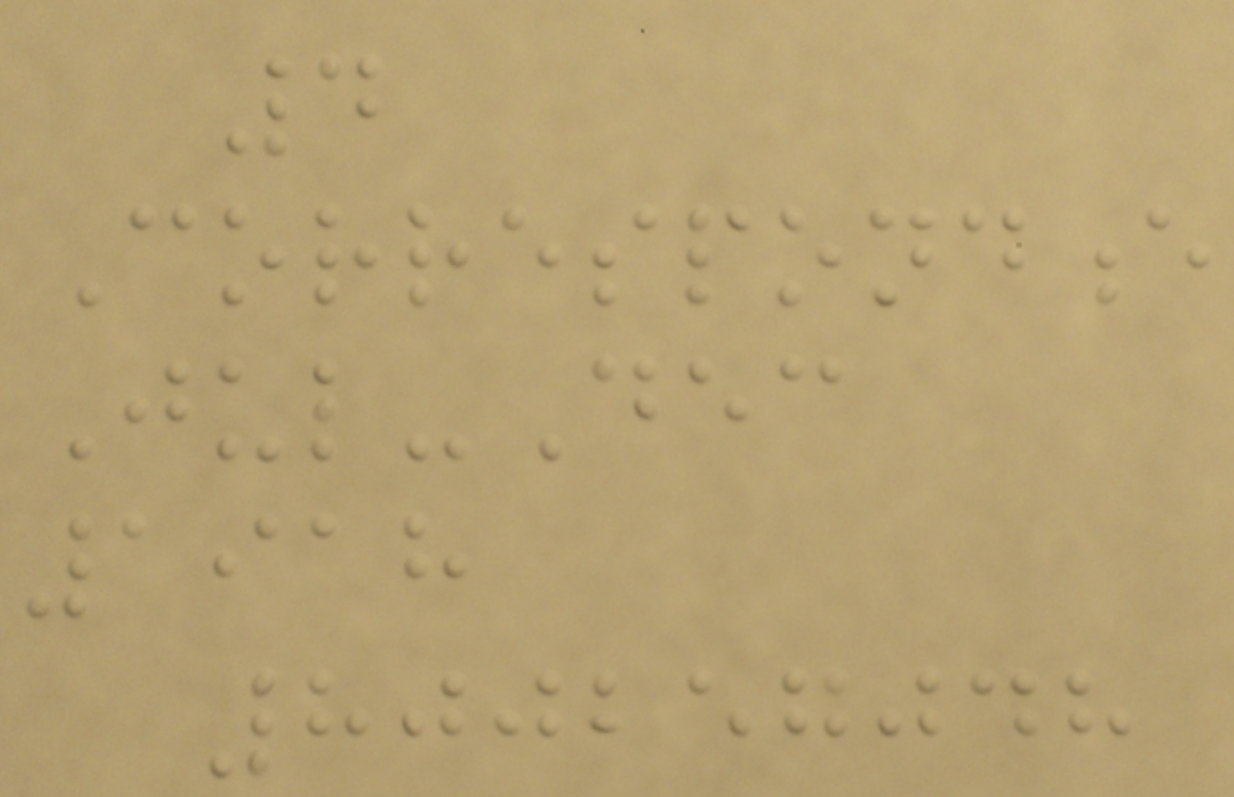4
Correspondence
Jul-Dec
1918
800257048
